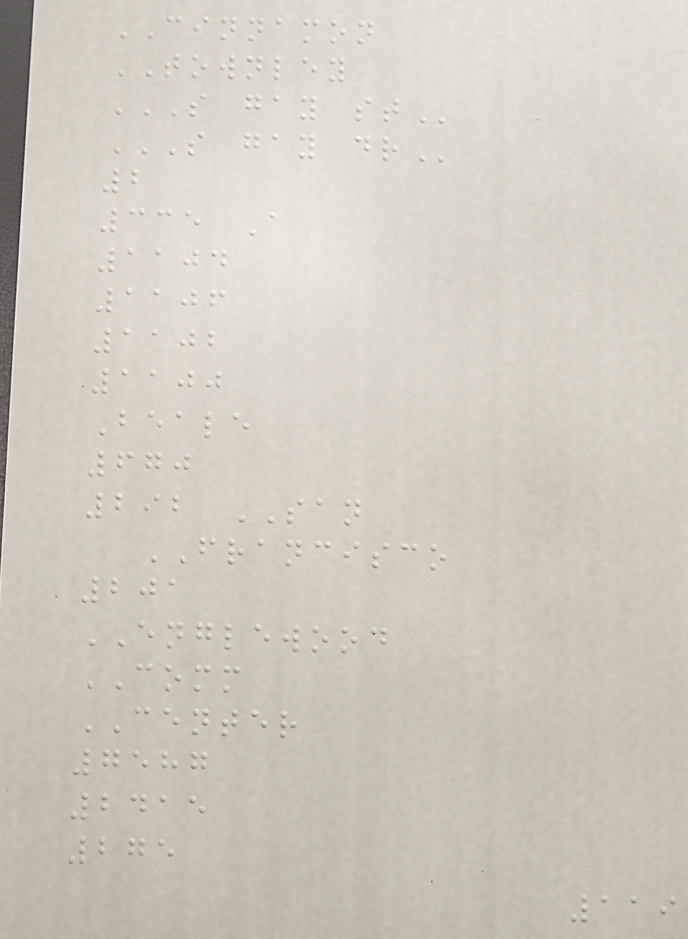CINNAMON
TOWNLEY
S GAY ST
S GAY DR
2
335 A
1104
1106
1102
1100
Beale
670
292 SAN
FRANCISCO
201
ENGLEWOOD
COMM
CENTER
7587
2415
275
119
